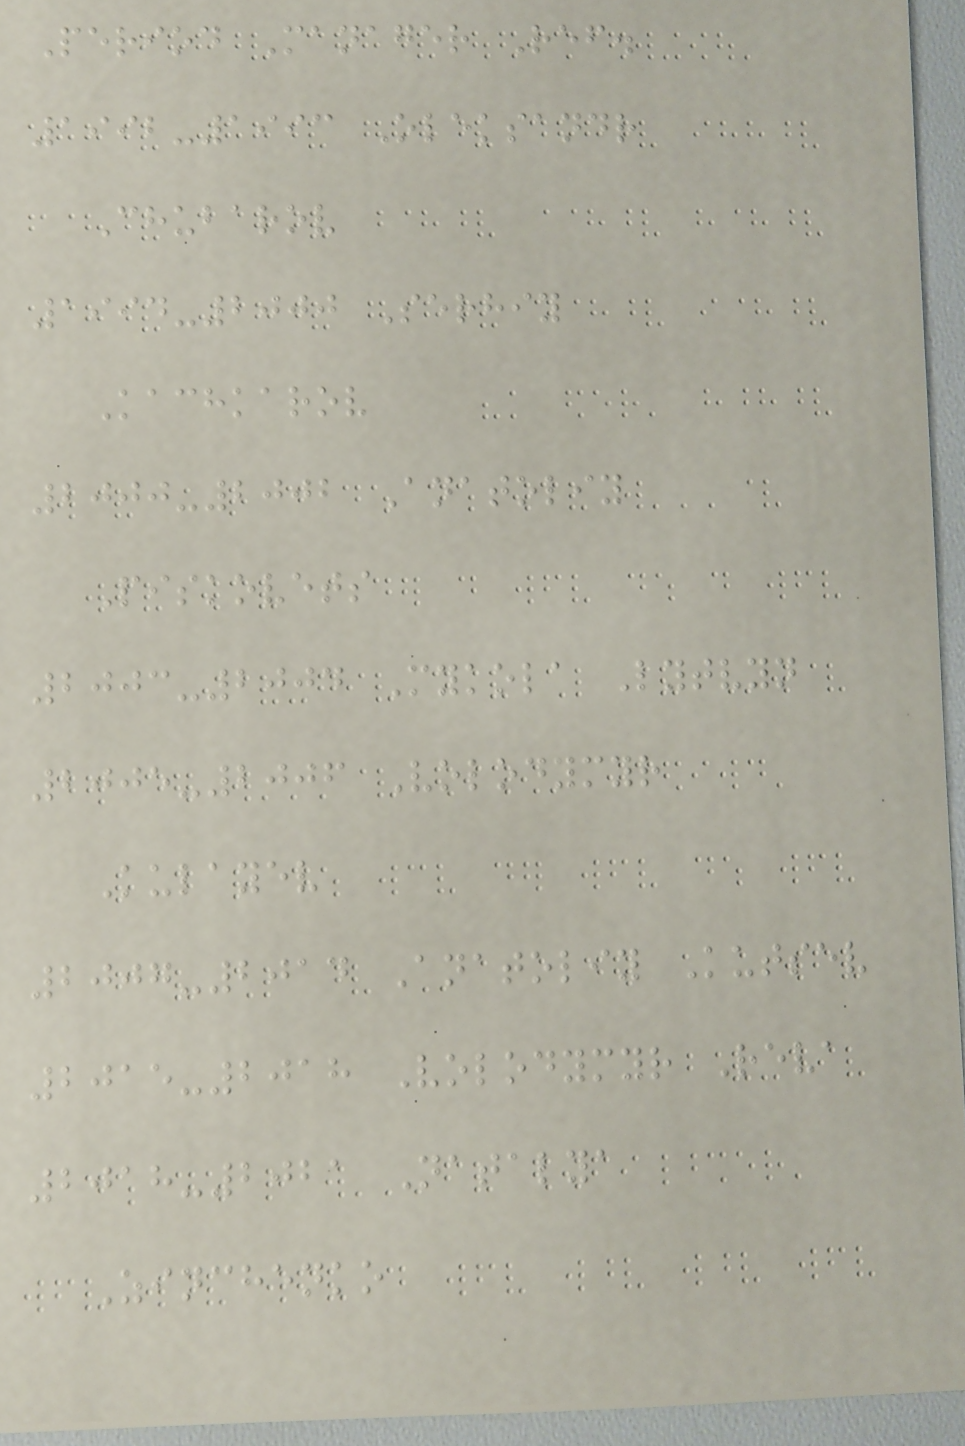Period Manager Ref.
1992-1993 Oleksandr
Chubarov
1994-2000 Serhiy
Kachkarov
2000-2002 Anatoliy
Piskovets
2003-2004 Mykola Lytvyn
2005-2006 Volodymyr
Kulayev
2007-2014 Anatoliy Kutsev
2015-2018 Volodymyr Reva
2018-2021 Natalya
Zinchenko
